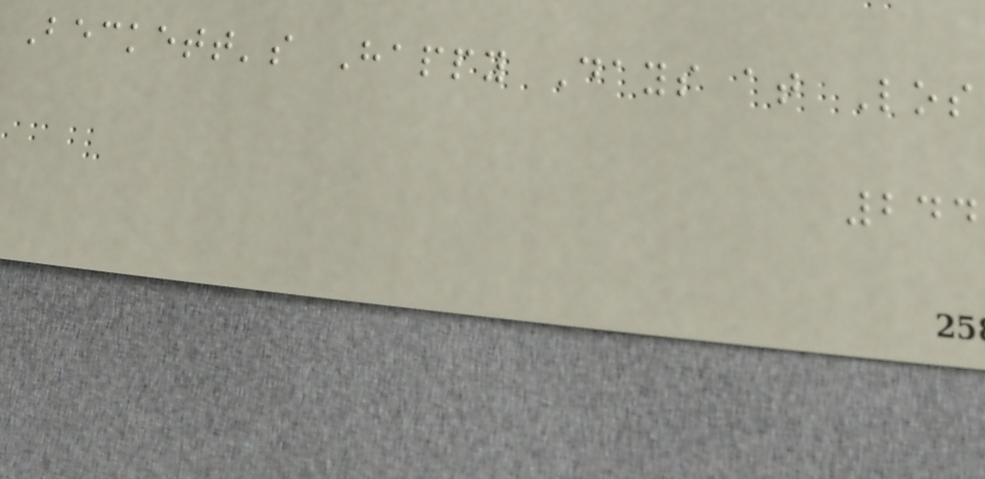Beckett's Happy Days at Los
244
